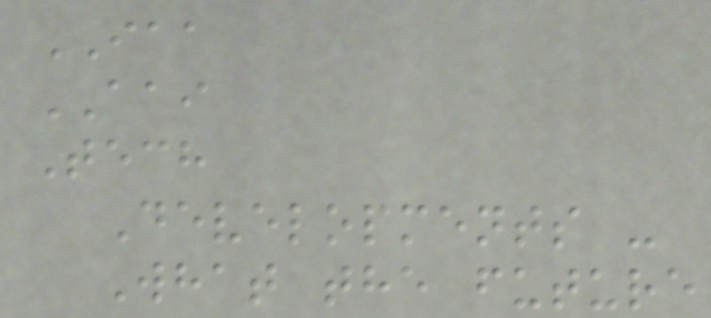IAA
AAI
Tech
Developments -
What the future
